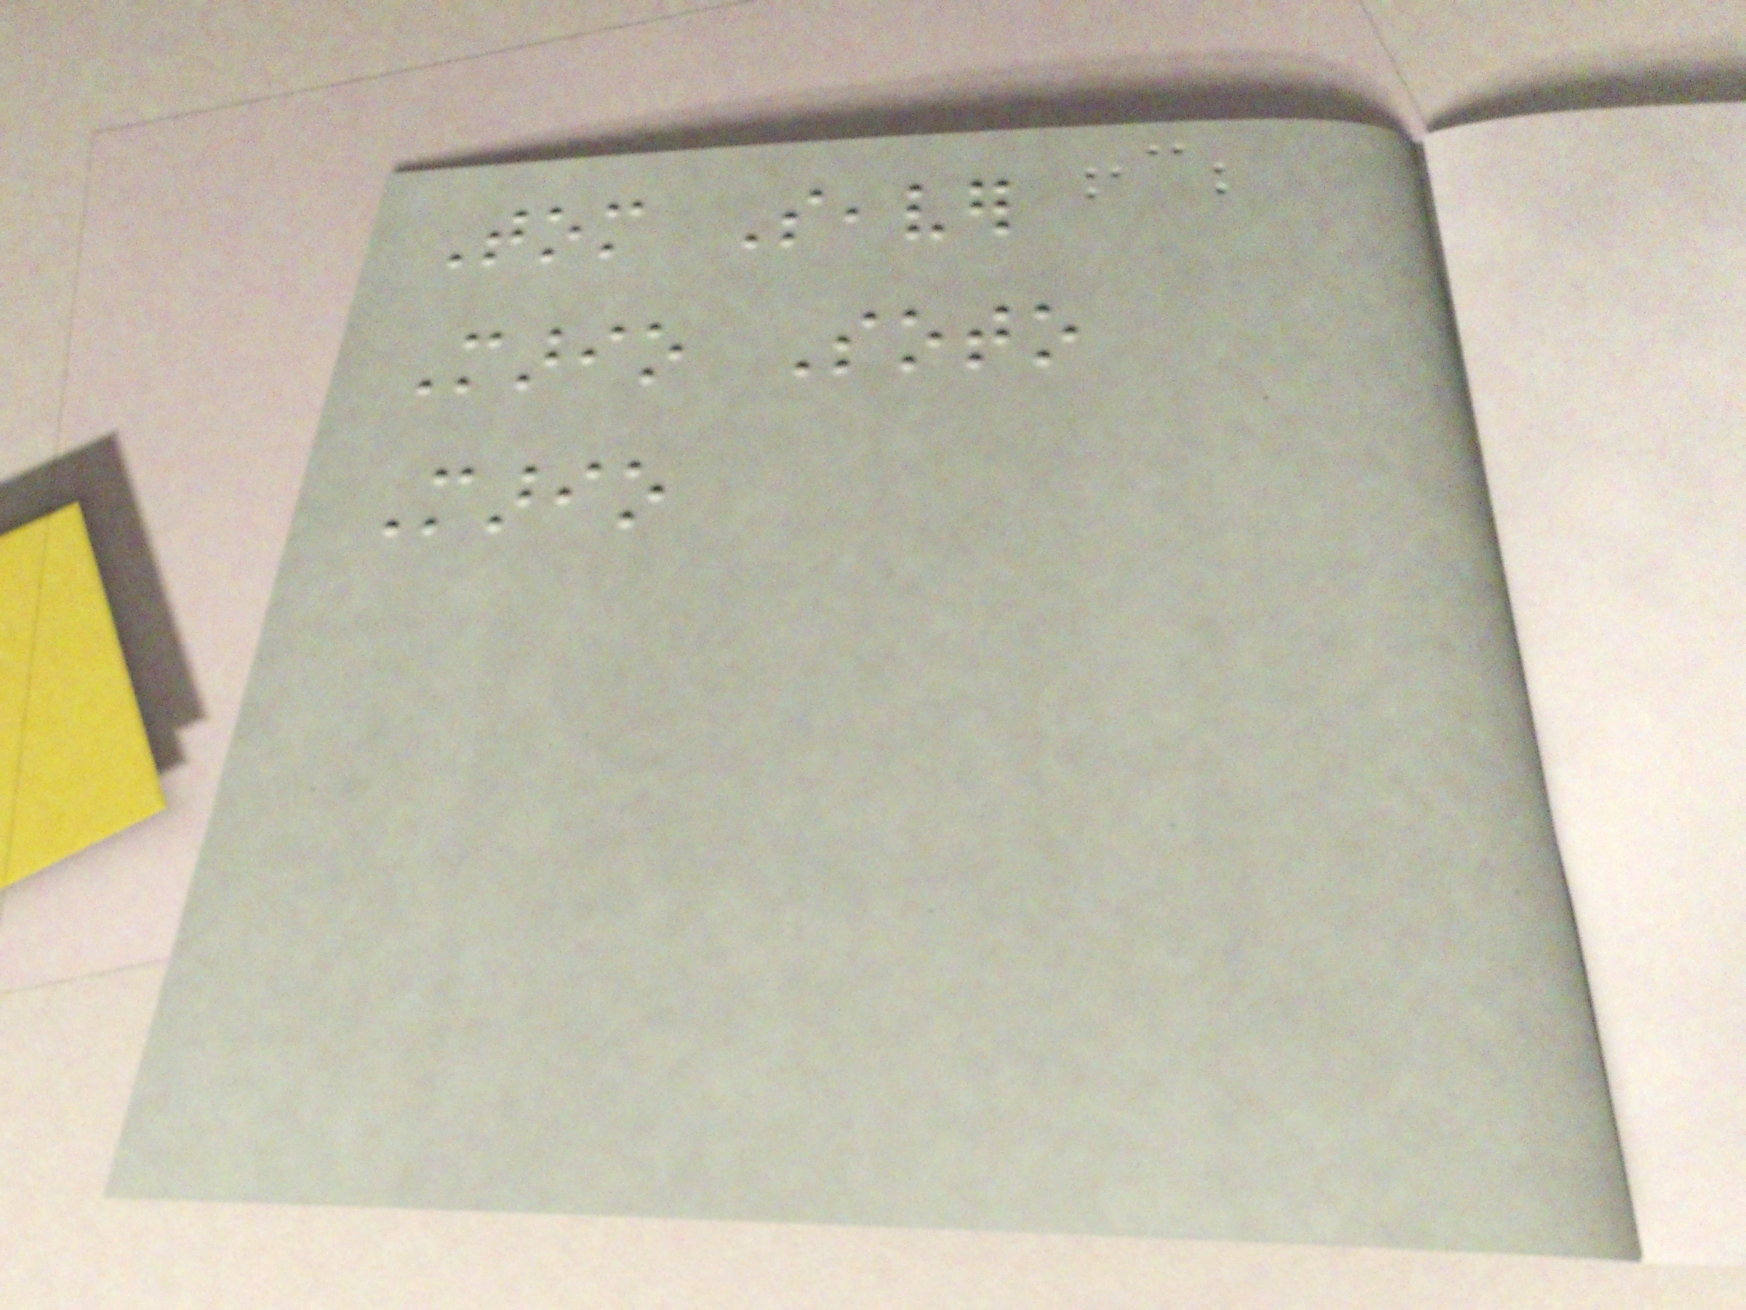Tom Seaver
Mario Soto
Mario
